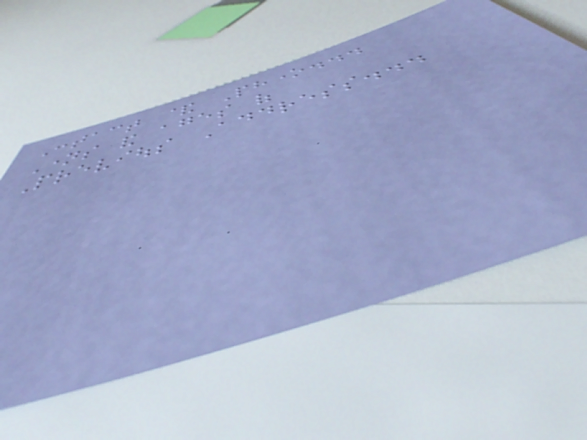Contact & Phone...
Names and ages of
Previous Address...
